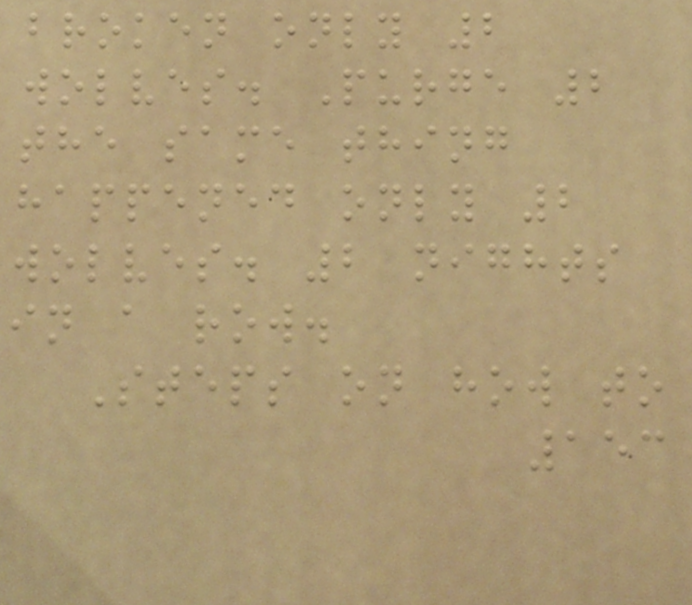broken only 2
wolves. Purge 2
the same thing
happened only 2
wolves. 2 nights
in a row.
Steps on how to
153
